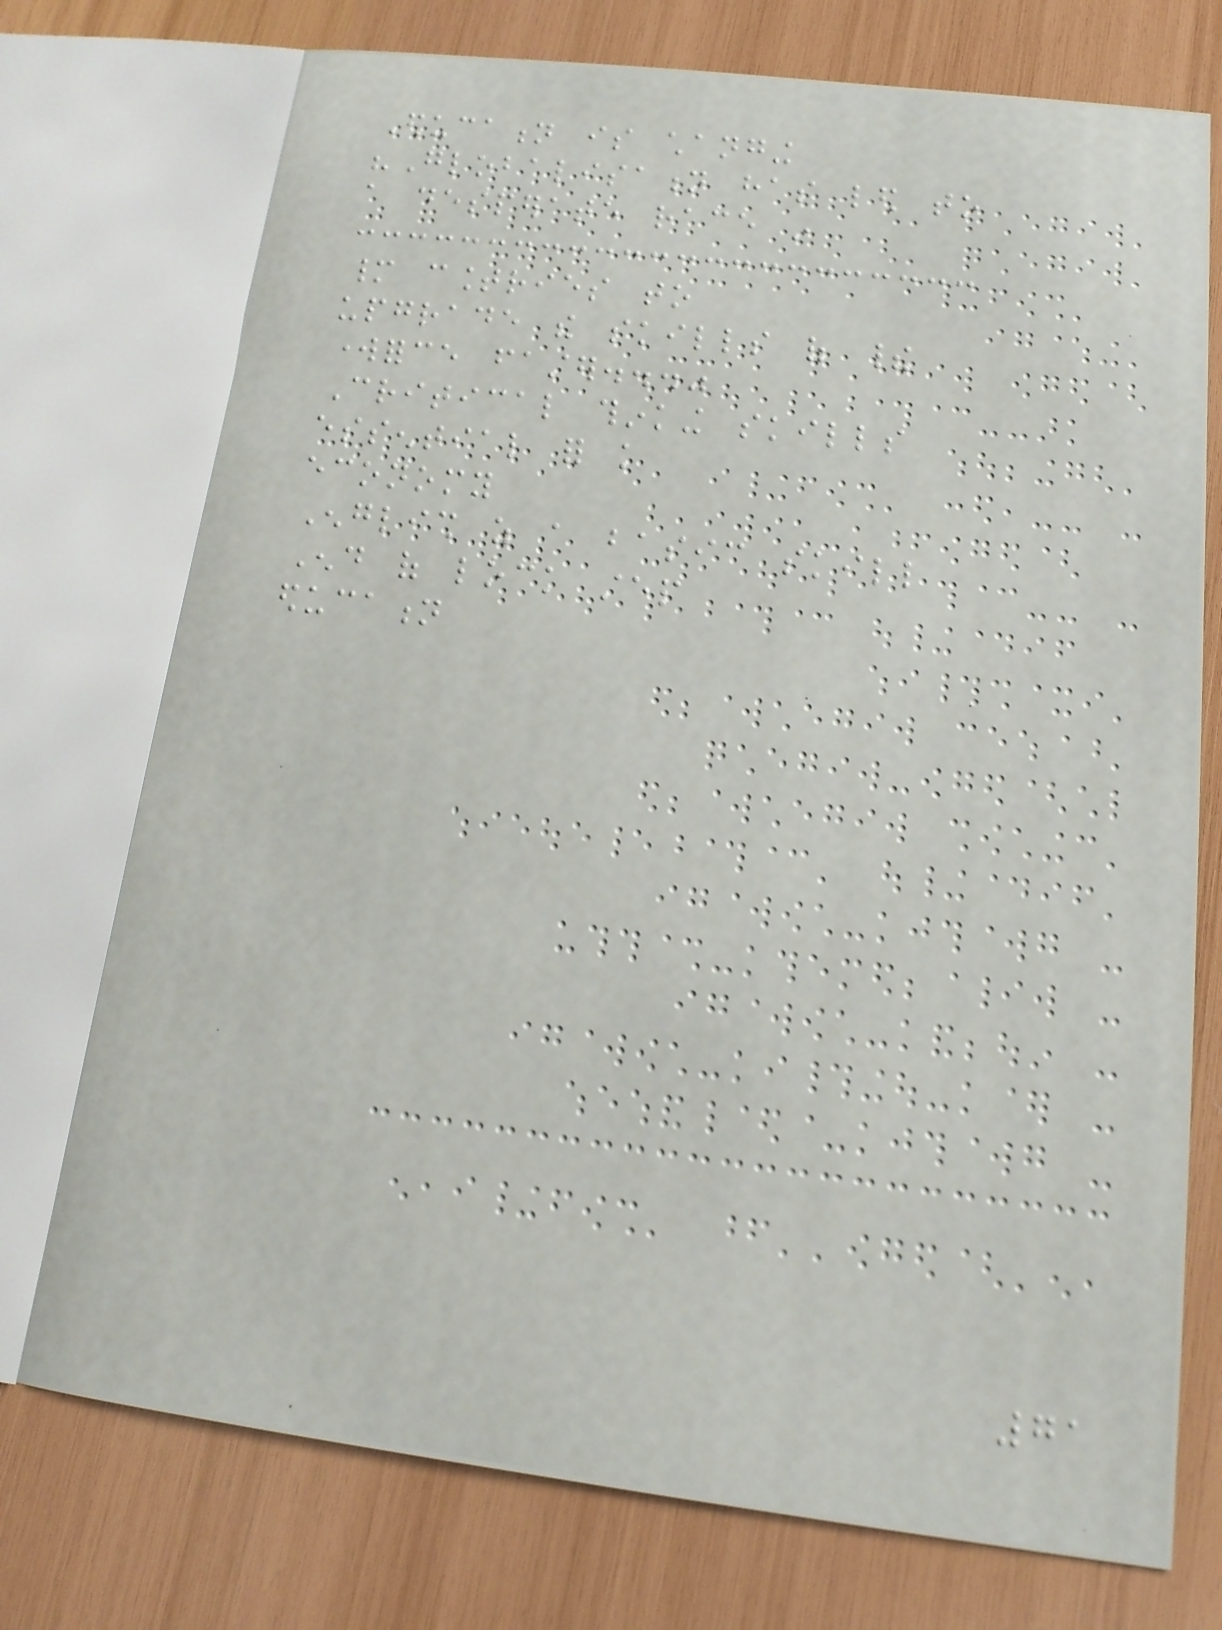Education is changing
"Globalisation has led to
a desperate race in
many countries to
upgrade the skills of their
workforce faster..."
Critical thinking skills
essential for knowledge
economy
English as a basic skill
End of lock step
education
71
